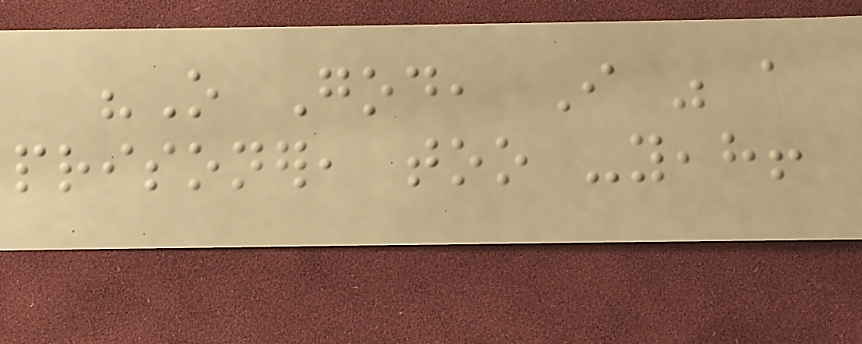"O God, I was a
prisoner, too -yeah!
